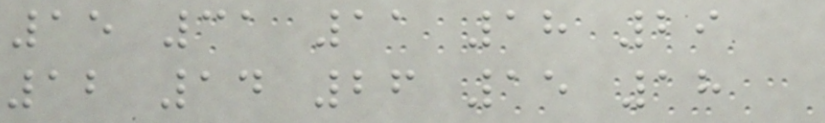15 31 11 18 29
12 14 26 15 18
